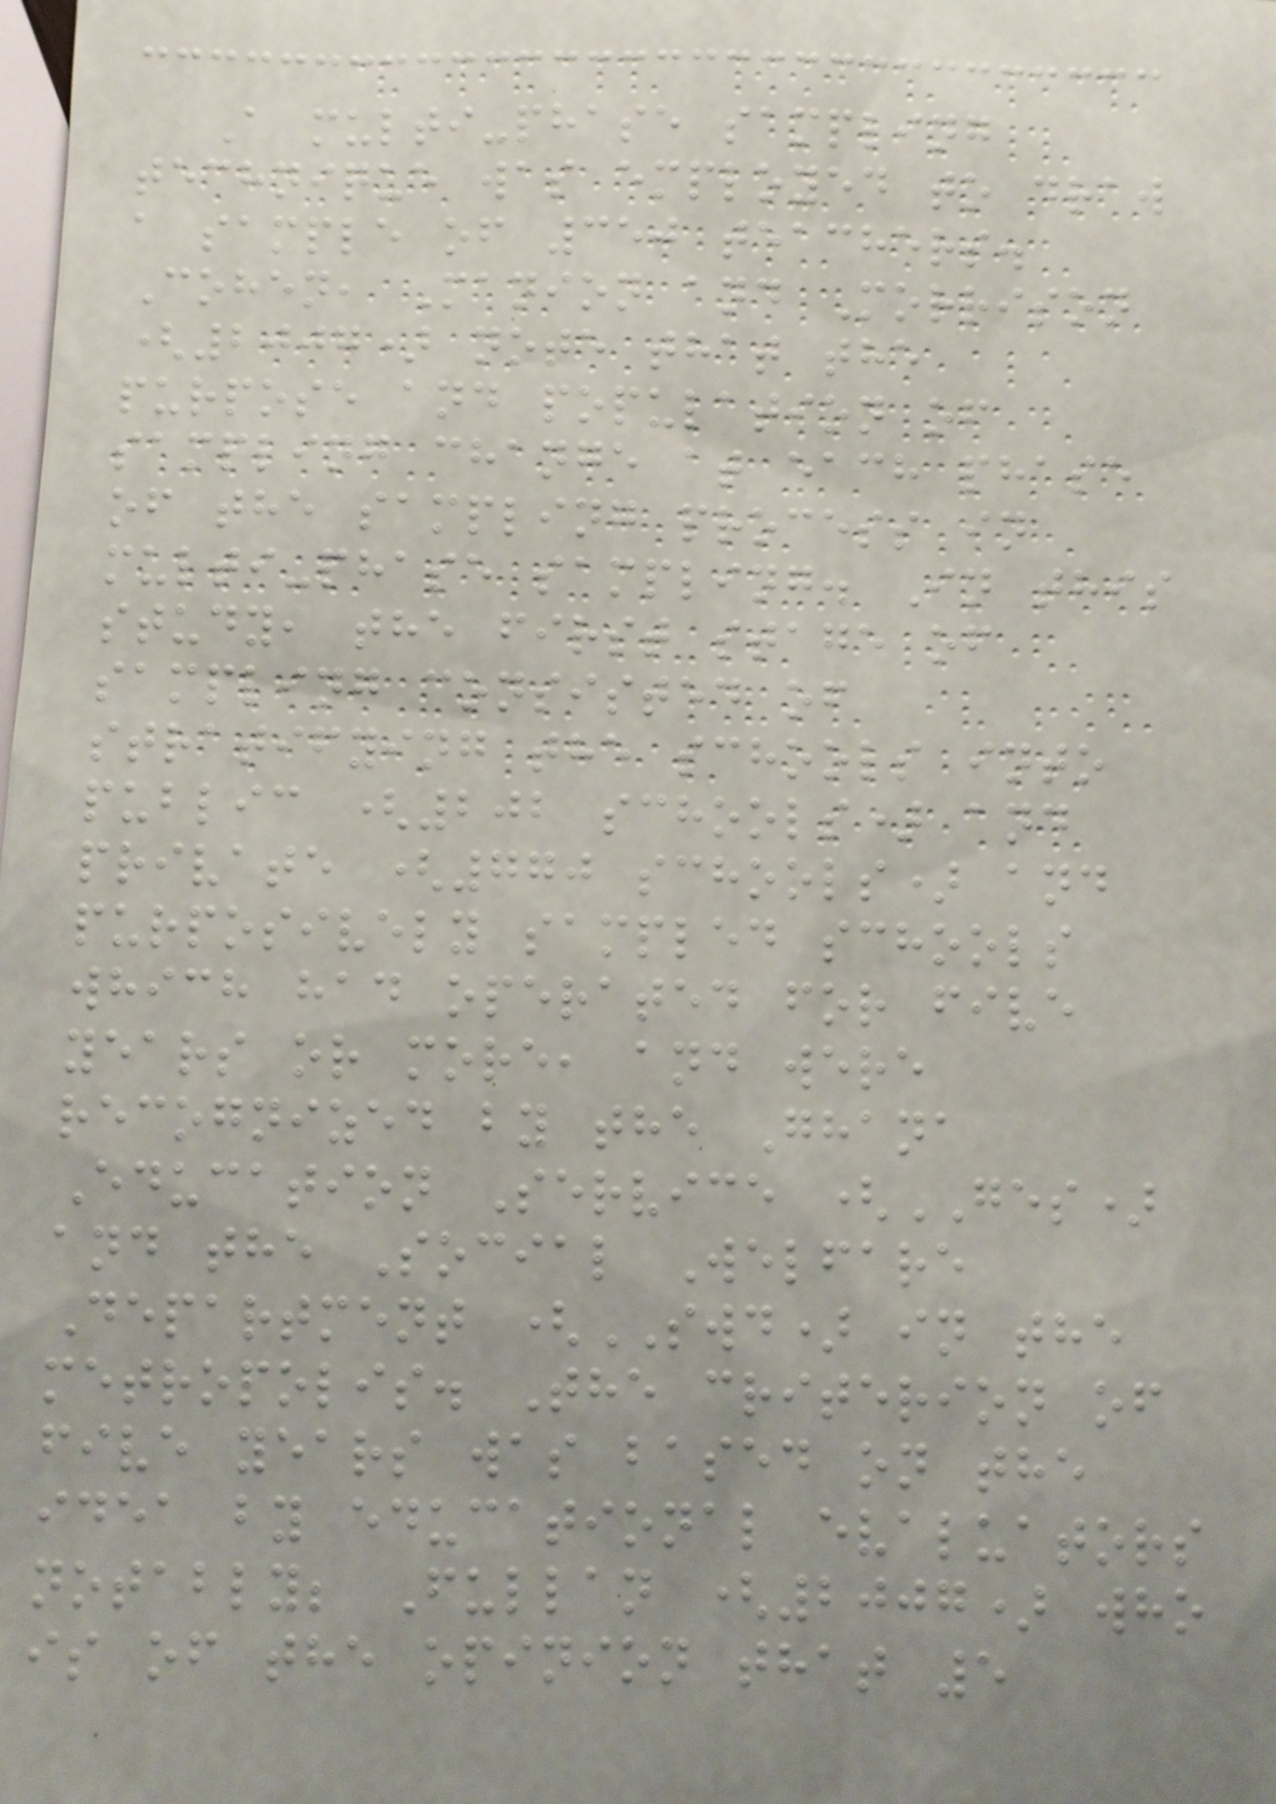A multi-phase sampling
technique was employed to draw
a sample of 350 teachers.
Cohen, Manion and Morrison
(2007) note that the
purpose and population of
sampling change at each phase
of the sampling process in
multi-phase sampling. In this
study, the first stage of
sampling consisted of
stratifying the schools into
public (202 schools) and
private (770 schools) and
purposively sampled schools
which had operated for five
years or more, and were
recognized by the Ghana
Education Service (GES)
and the Social Welfare
Department (SWD) in the
metropolis. The criterion of
five years was based on the
idea by educational evaluators
notably; Fullan (2007) who
is of the opinion that 5
